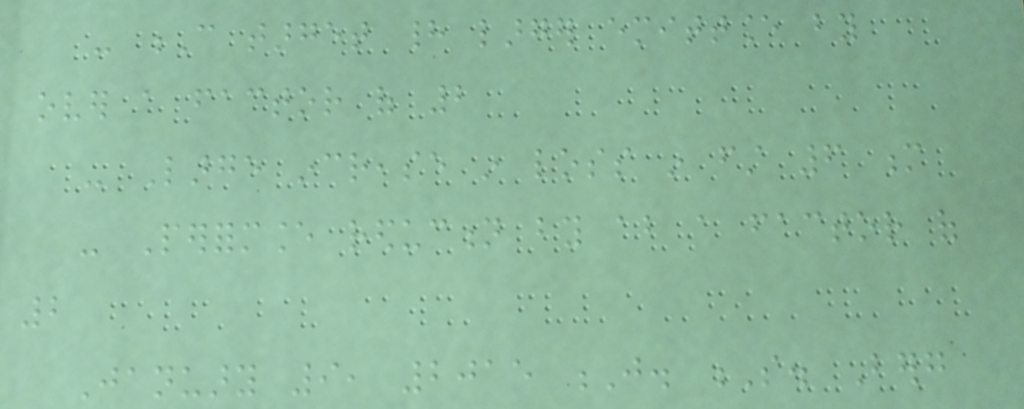- C target had larger emittance by
over a factor of 2
- Large increase in loss in first 6 m
- Performance reduction by about a factor of
2
January 9, 2015 J. S. Berg
